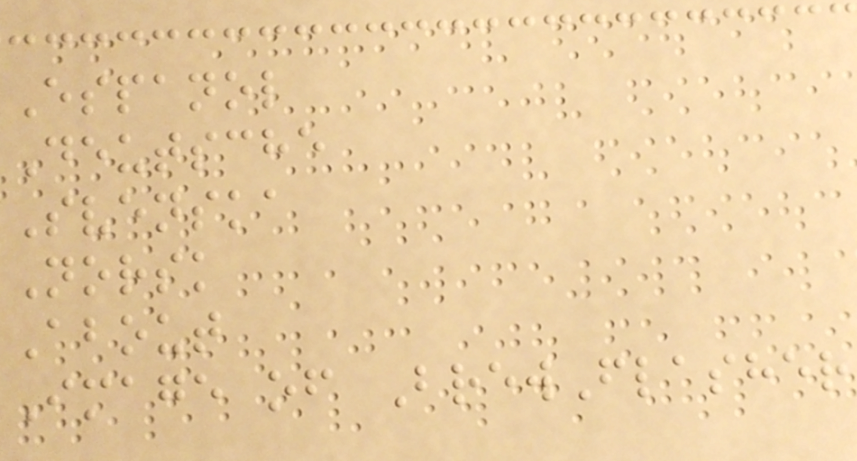Espanol
Deutsche
Svenska
Norsk
About
Image of BrewFlasher
